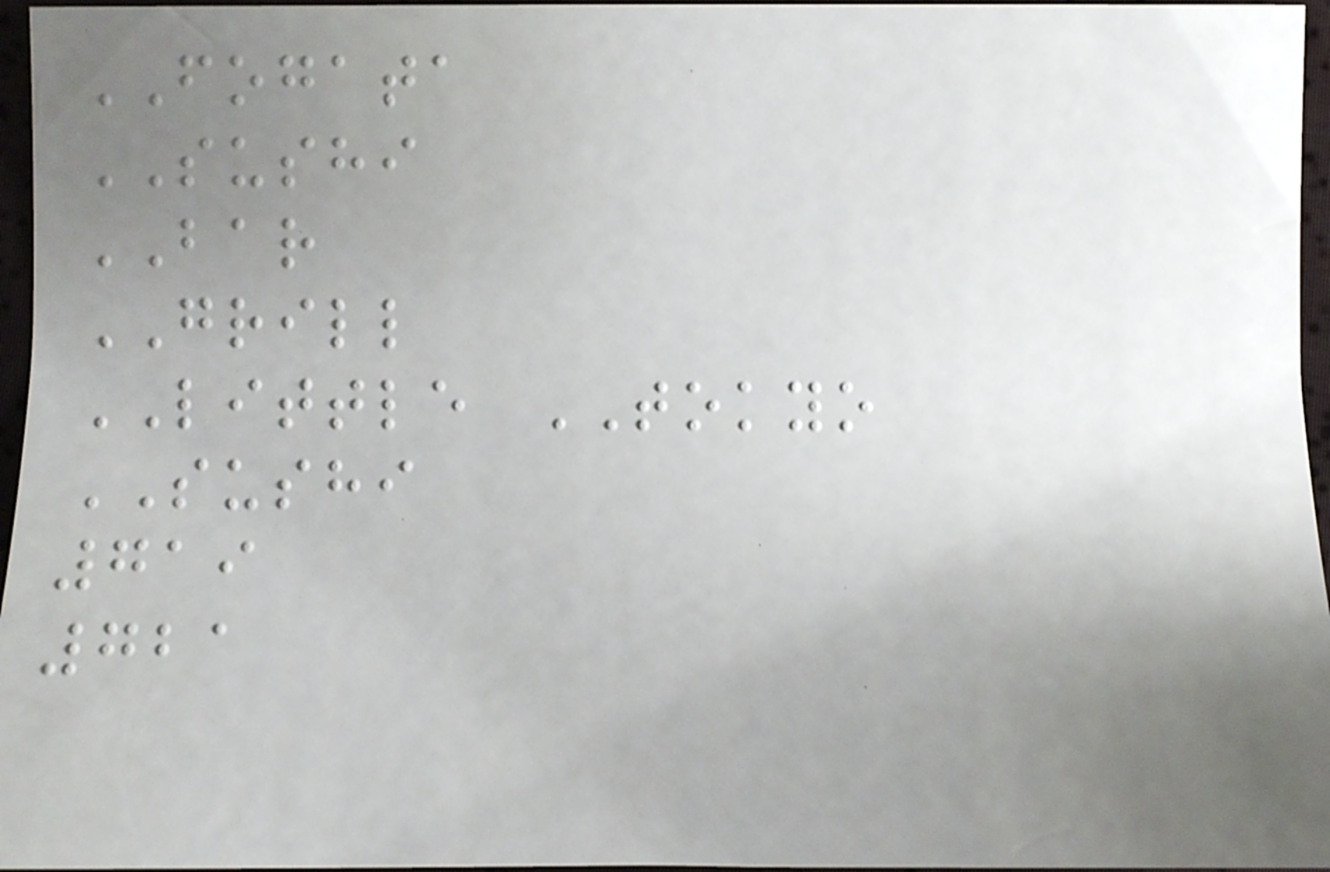FOGATA
SUSHI
BAR
GRILL
LITTLE TOKYO
SUSHI
719
721
